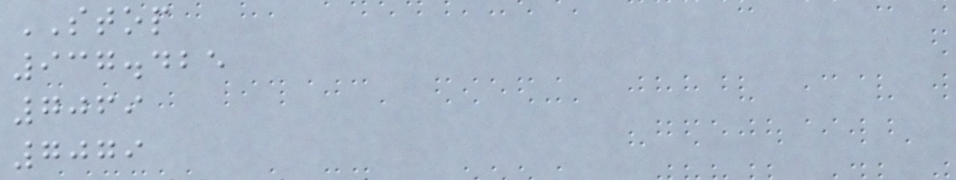STOP
937.425
7069
7079
